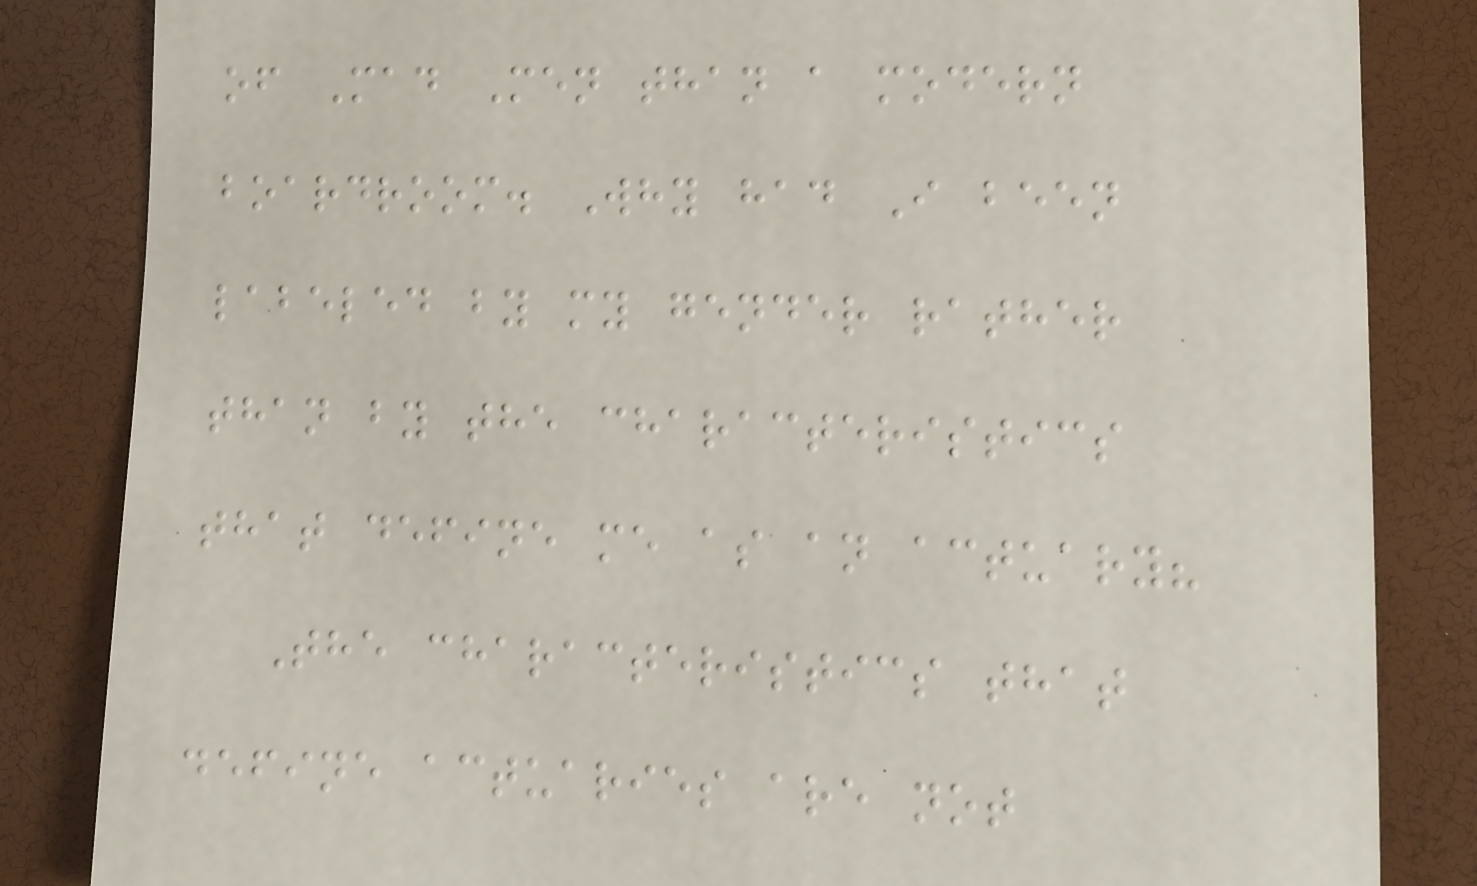of Mad Men than a modern
boardroom. Why had I been
labeled by my gender rather
than by the characteristics
that define me as an actuary?
The characteristics that
define actuaries are not
